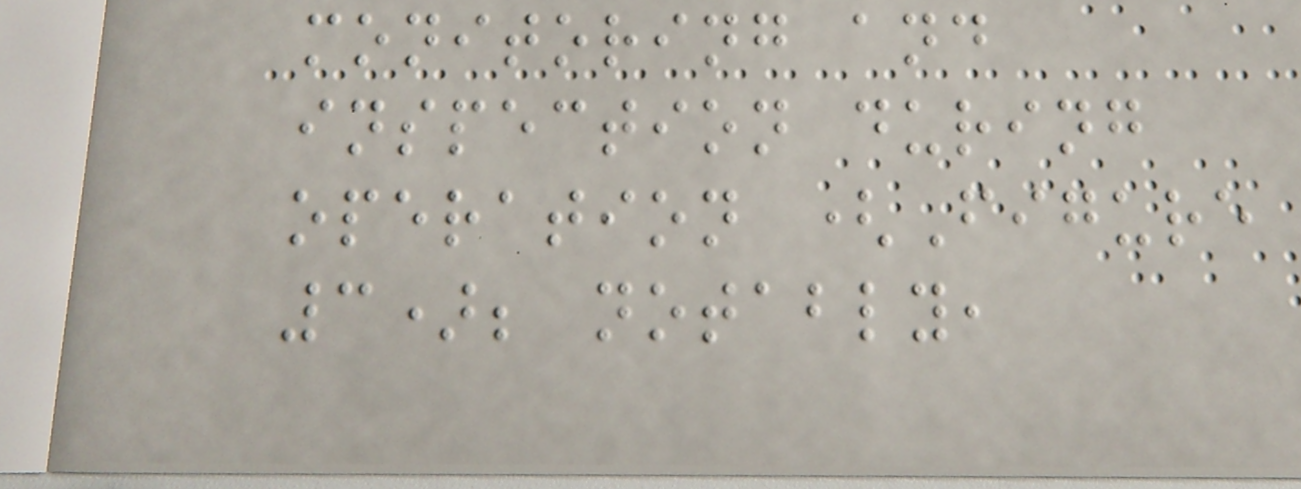monitoring and
inspection during
operation (Figure
3); notably,
